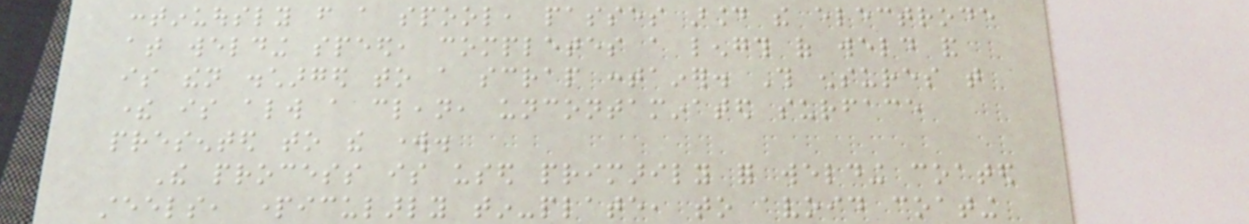continuously from a spool, passes around the electrode
at welding speed, completes a length of weld and
is then discharged to a scrap container. This ensures that
there is always a clean, uncontaminated surface
presented to the work.
The process is used primarily for welding coated
steels, particularly tin-plate, to avoid coating
